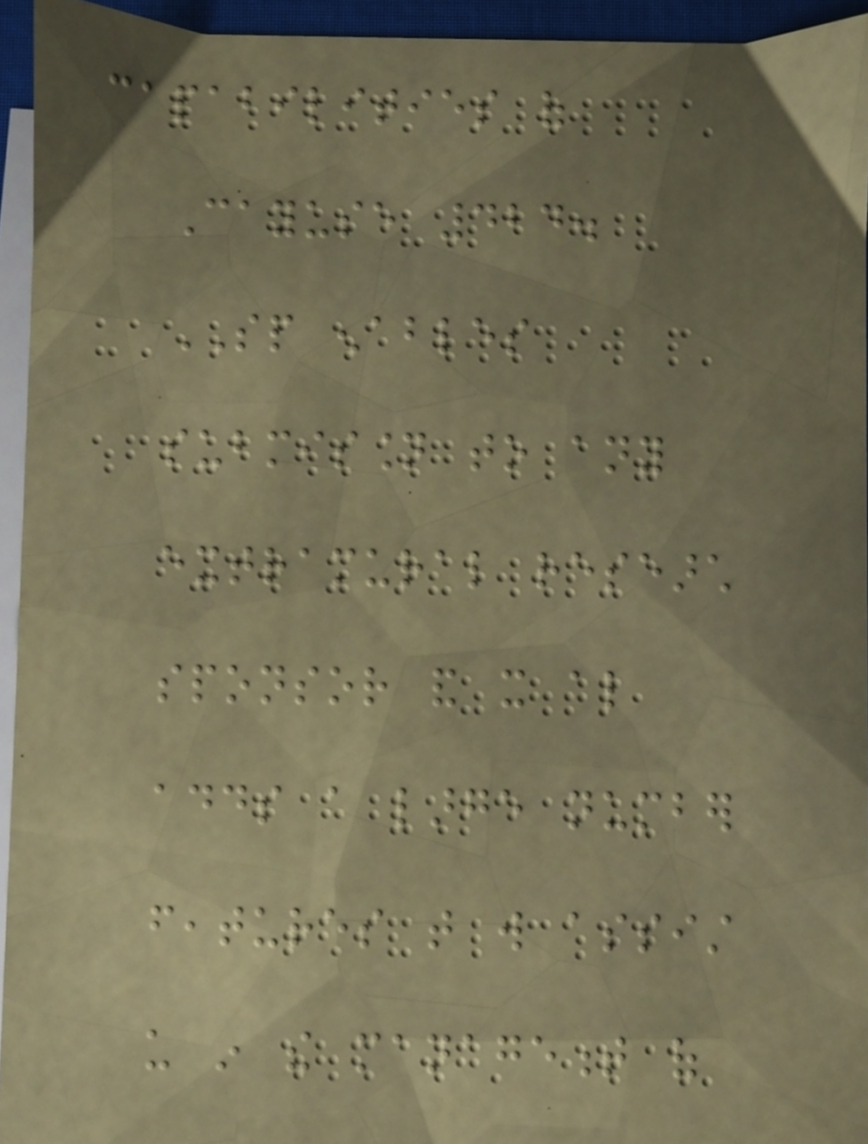capabilities of
Cayuse 424.
SP enables
submission to any
extramural research
sponsor and it also
adds a large number
features that will assist
us in the management of
